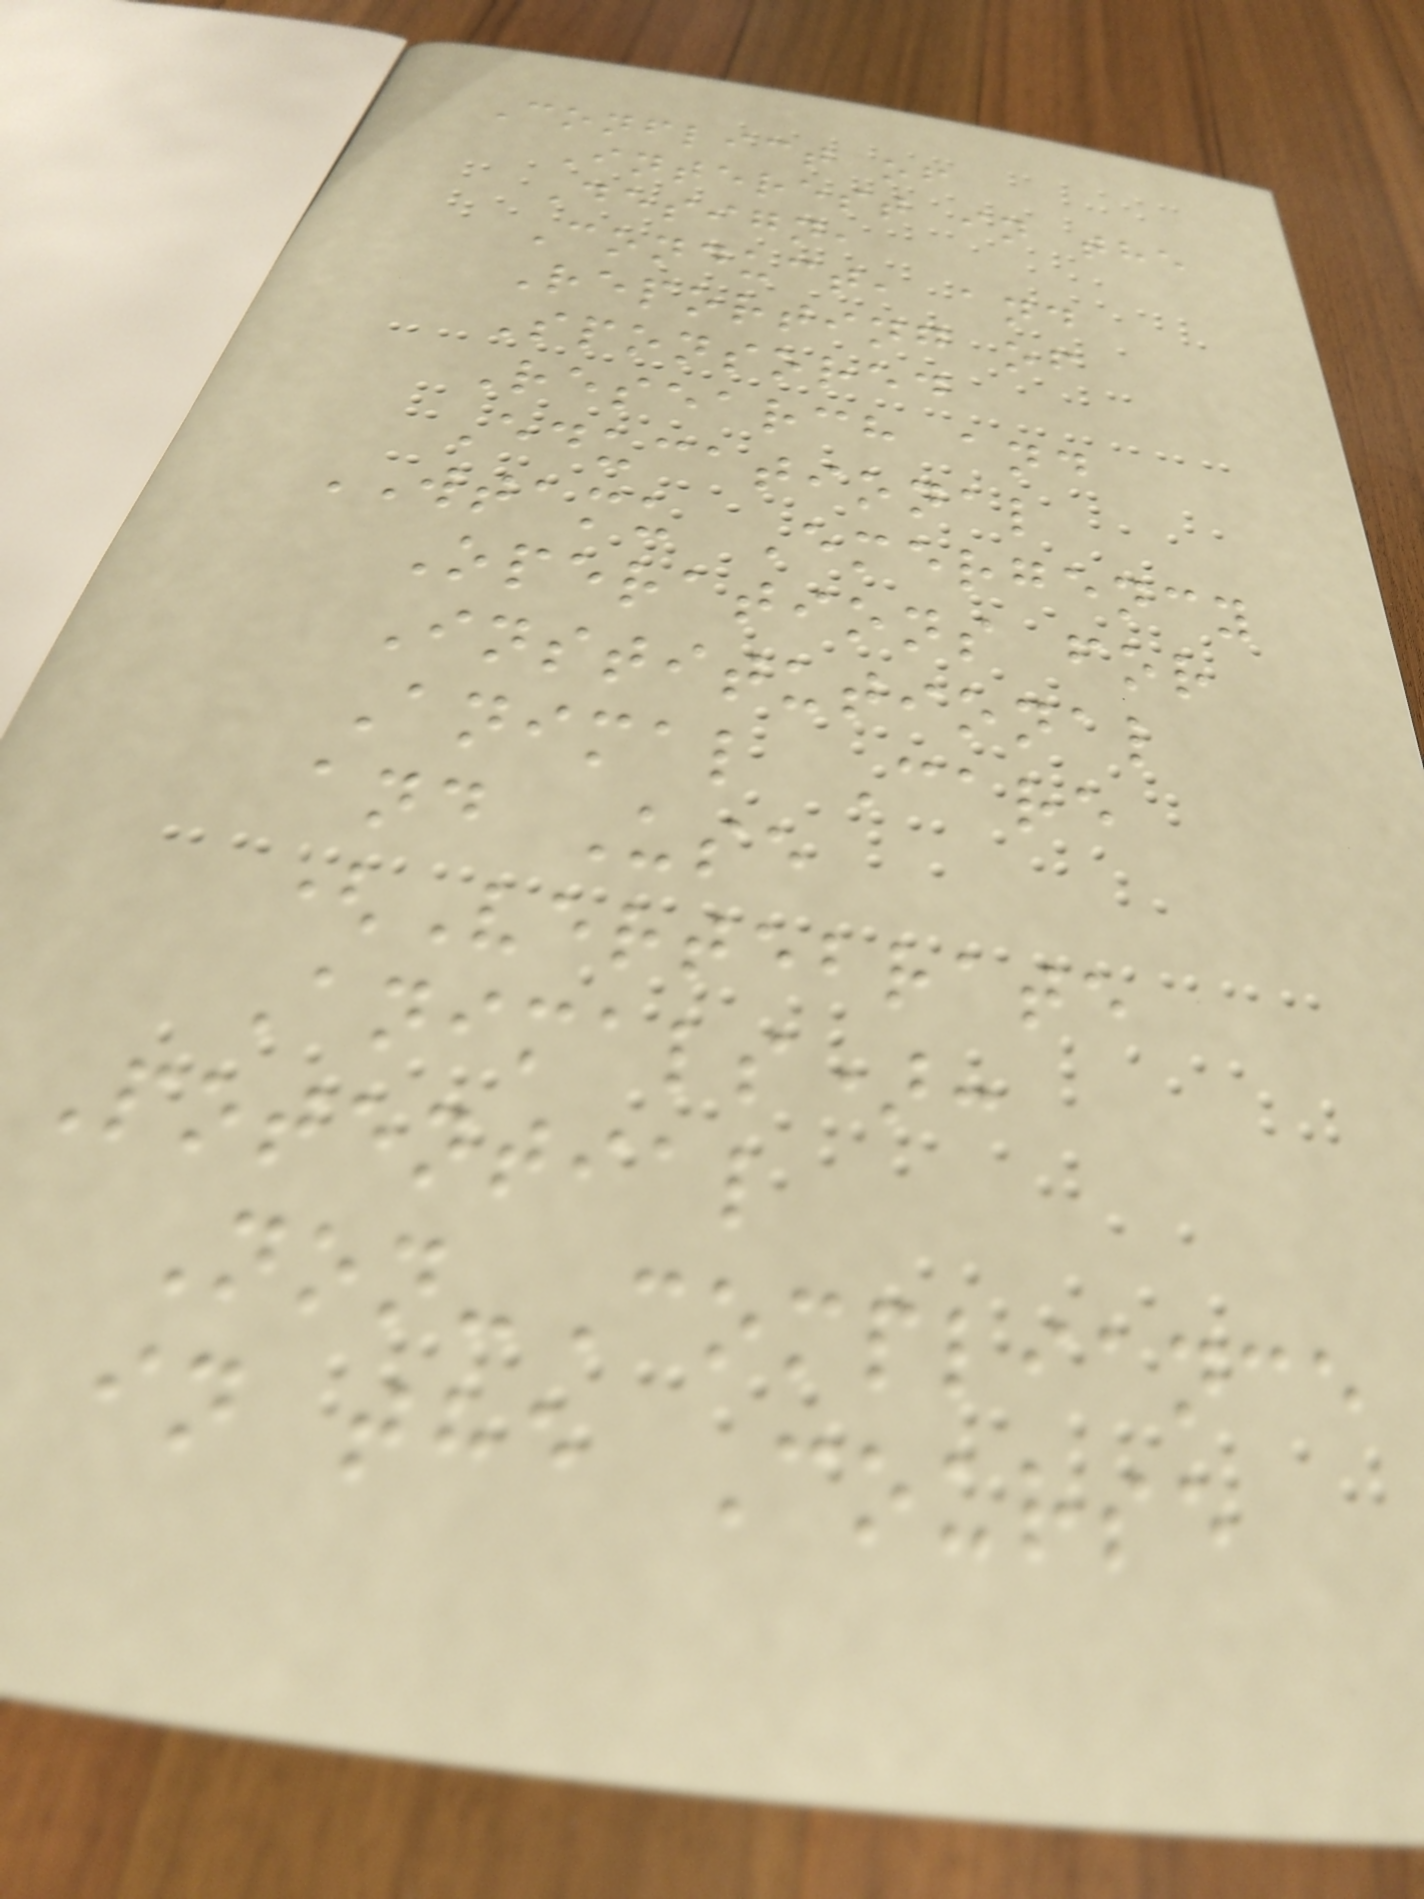Conflict of
Interest in the
Design,
Conduct, and
Reporting of
Sponsored
Research and
Educational
WTAMU Emergency
Operations for
Institutional
Animal Care
and Use
(Vertebrate
Animals):
Potential
Non-Compliance
in the Course
